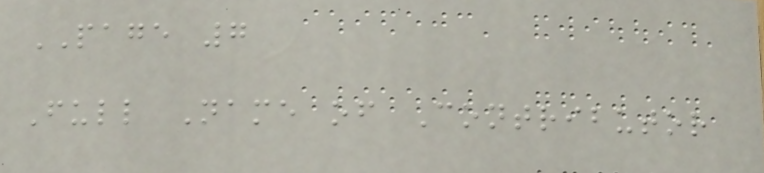PAGE 7
Full Name of Contributor
